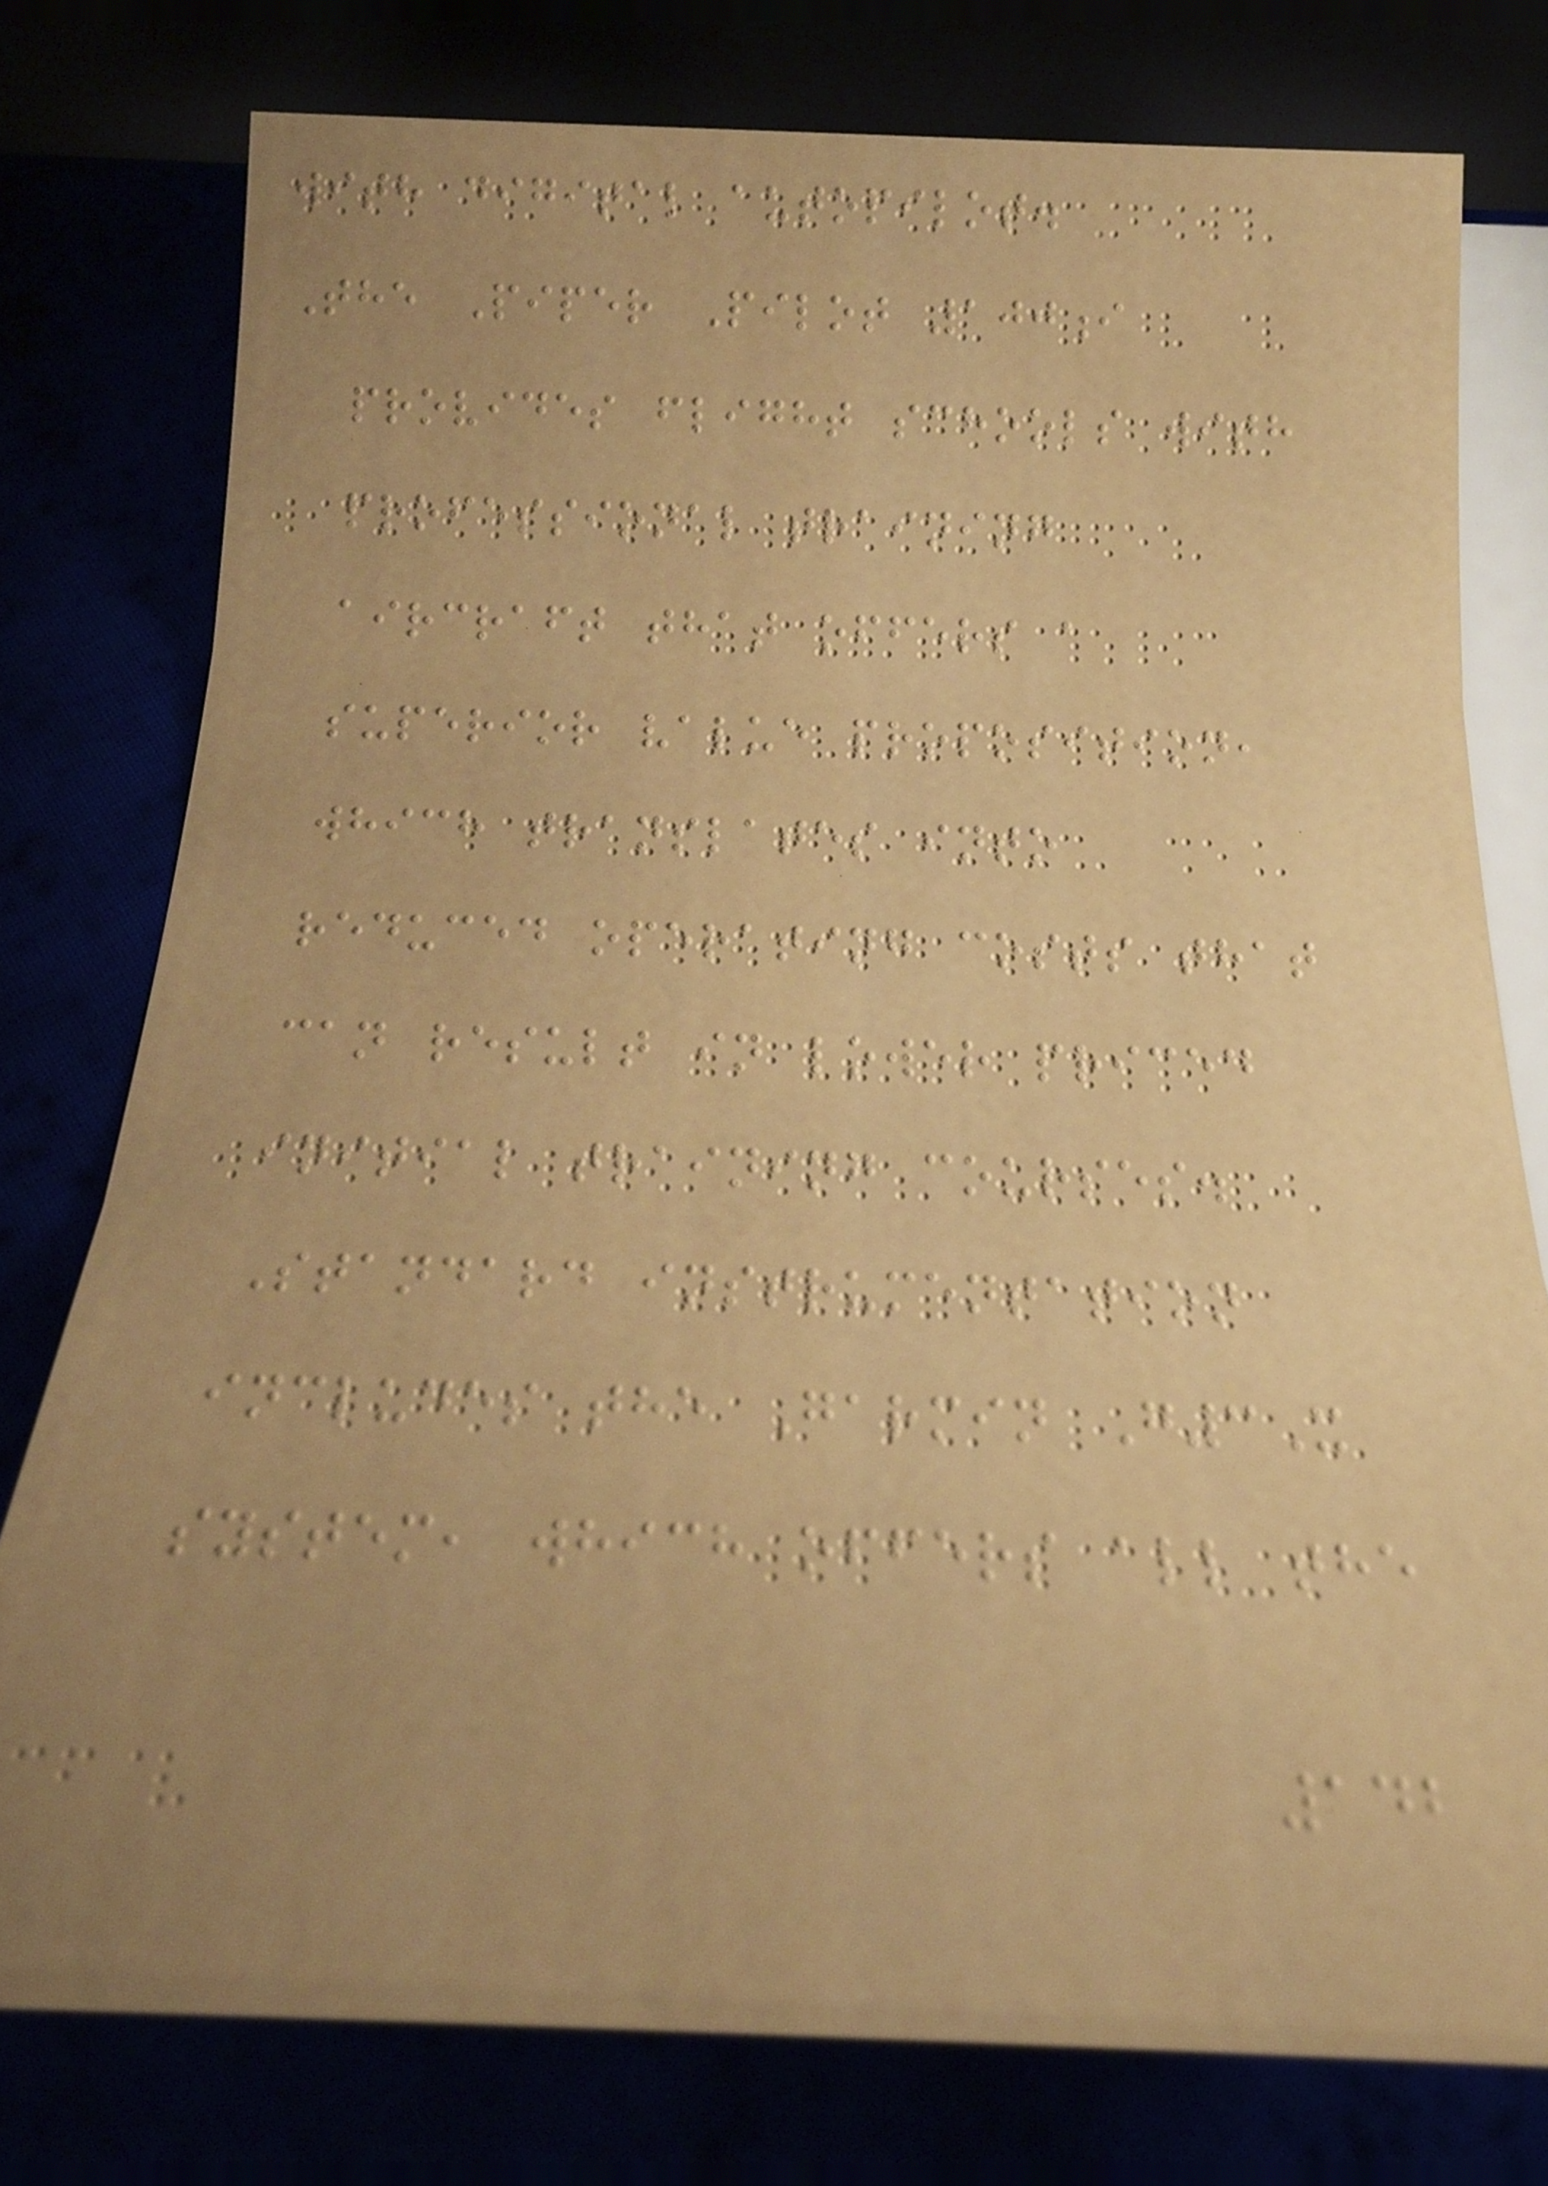with digital autopilot.
The Piper Pilot 100i
provides flight schools with
professional training
aircraft that offers a
superior value proposition,
which translates into
reduced operating costs that
can result in lower priced
initial training courses.
Standard instrumentation
includes the Garmin G3X
system, which offers all the
142
